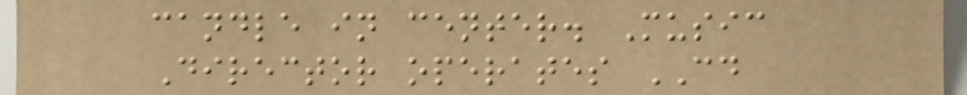candle in center. Music
Director operates CD
